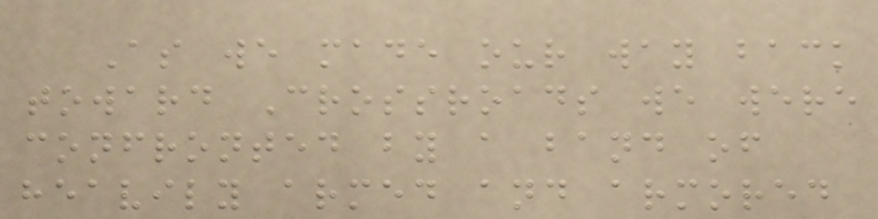As we made our way back
toward Crossroads we were
confronted by a band of
heavily armed and armored
